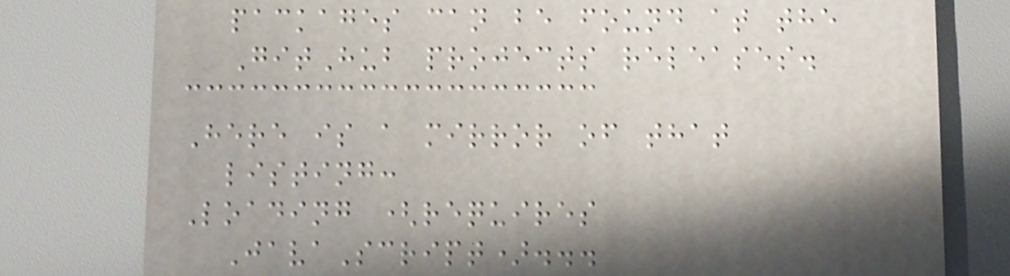packages can be found at the
GitHub projects releases.
Here is a mirror of that
listing:
Loading (requires
JavaScript)...
